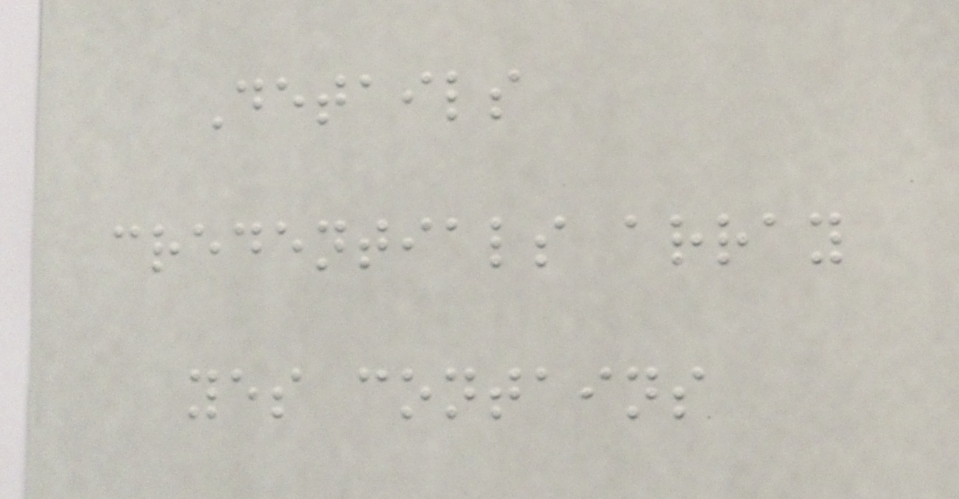Details
credentials array
yes contains
